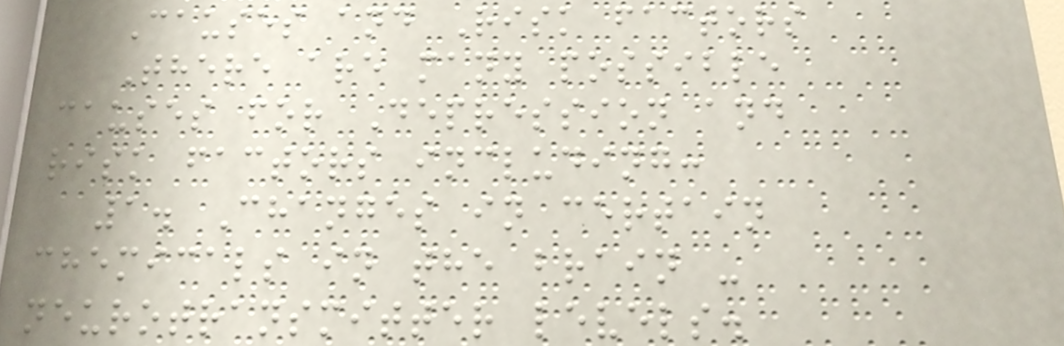Causes and Risk factors
There are many possible
causes for Depression and
risk factors including:
1. Changes in certain
chemicals in the brain -
neurotransmitter levels.
